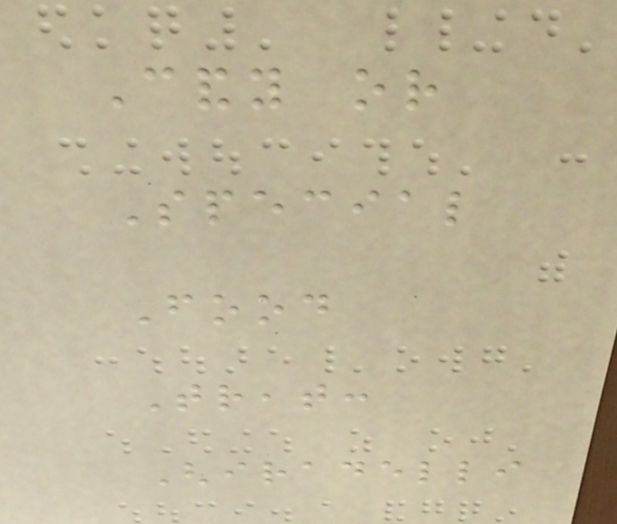Candy or
Special
Food
Treat:
Ghiradelli
